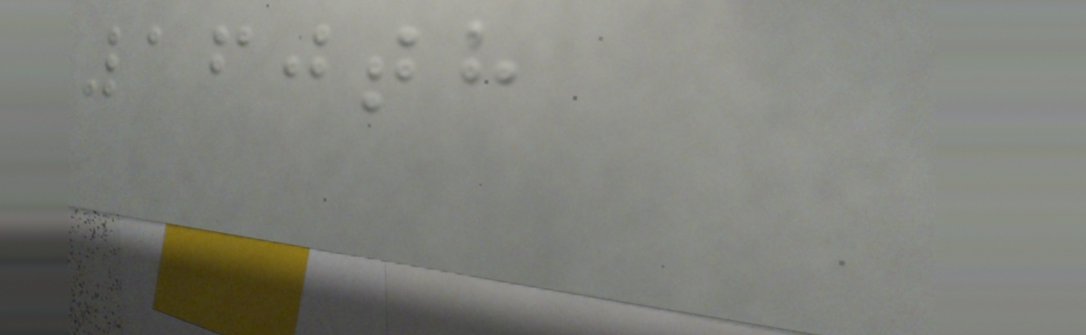160th
